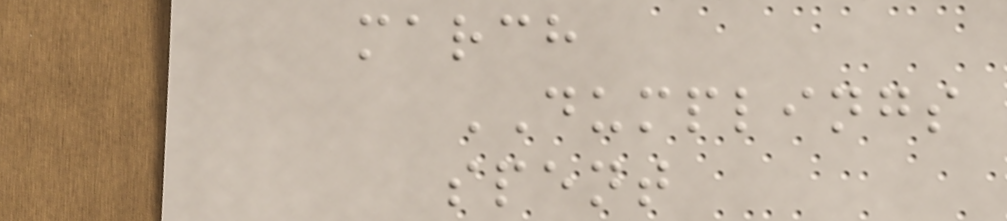march
DUMPLINGS
spent
